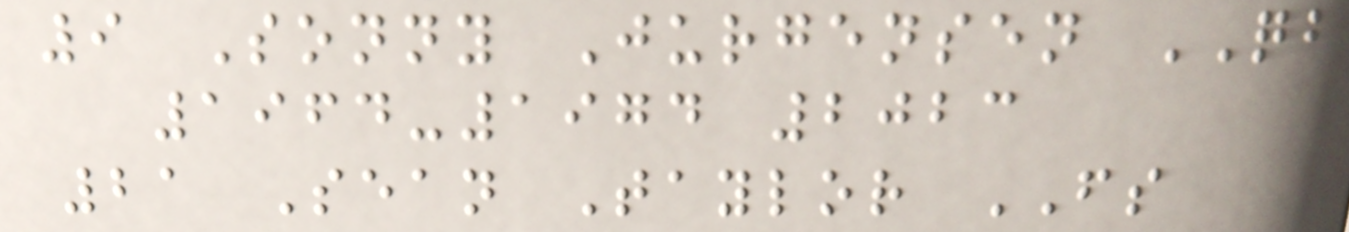9 Sonny Jurgensen QB
1964-1974 2023
21 Sean Taylor FS
